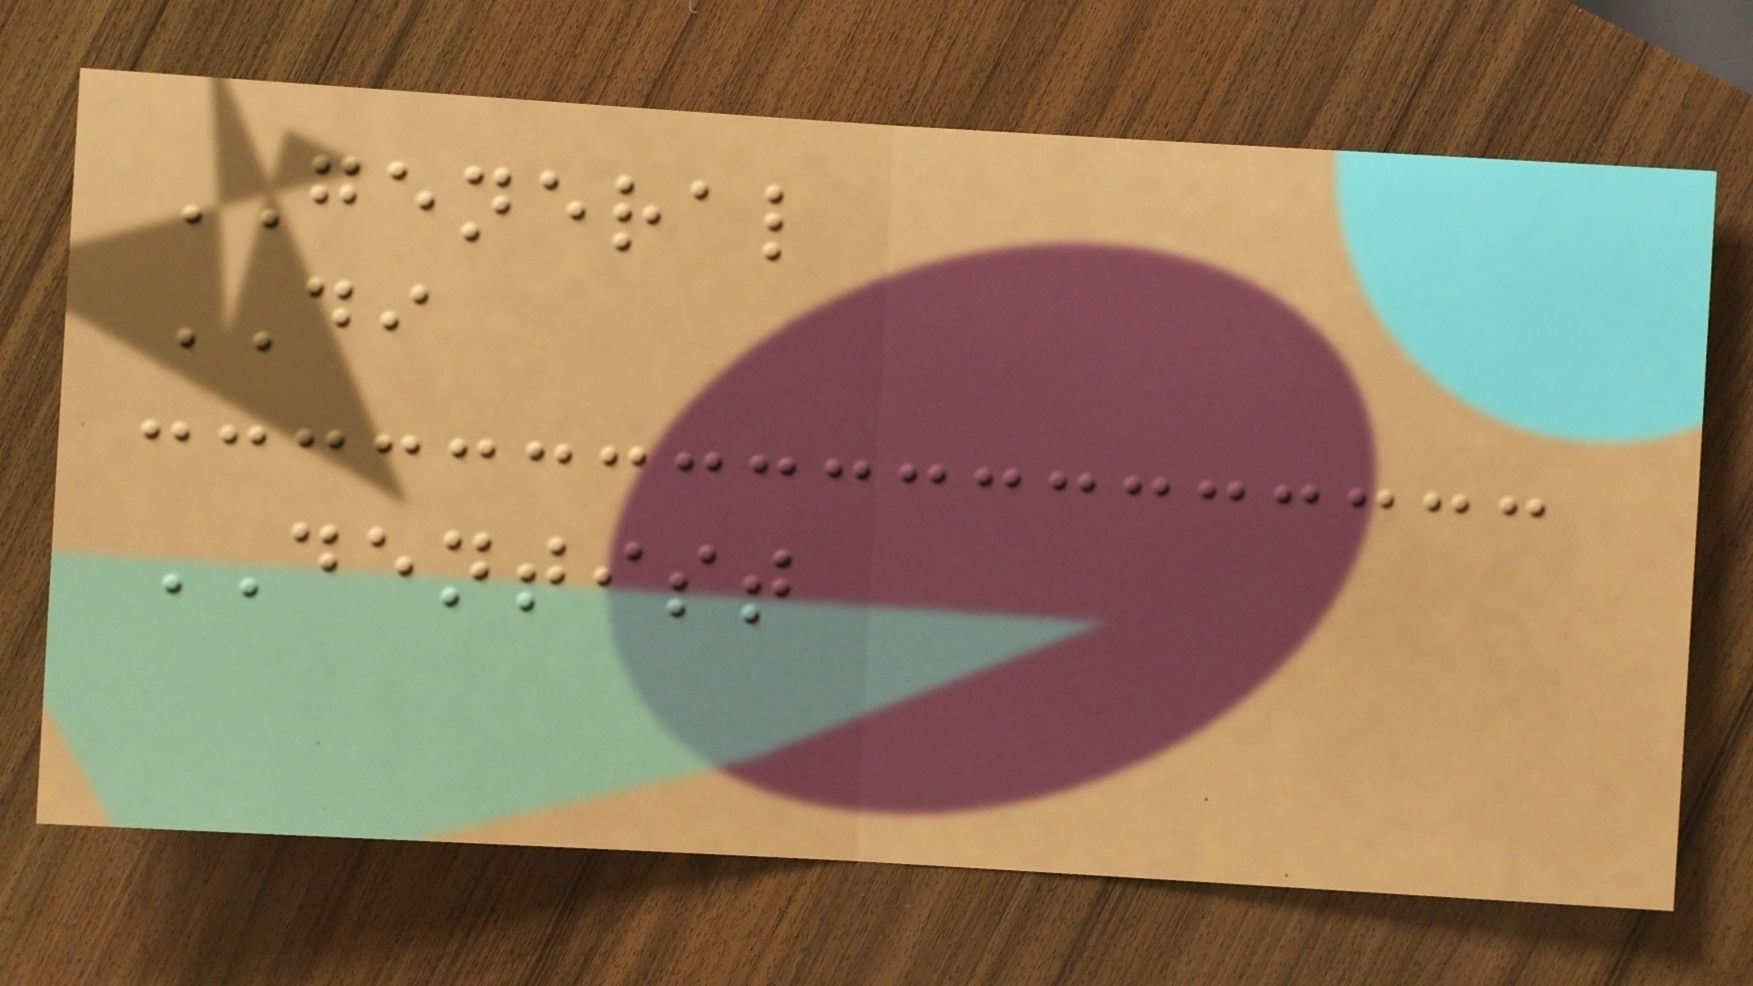GENERAL
DI
DENTIST
